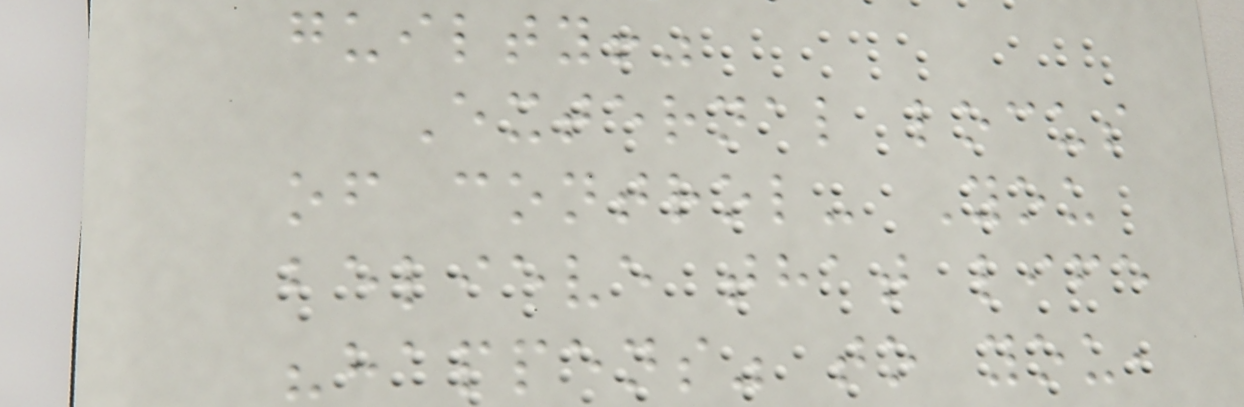guilty!"
External locus
of control- You
believe that life
"happens" to you,
